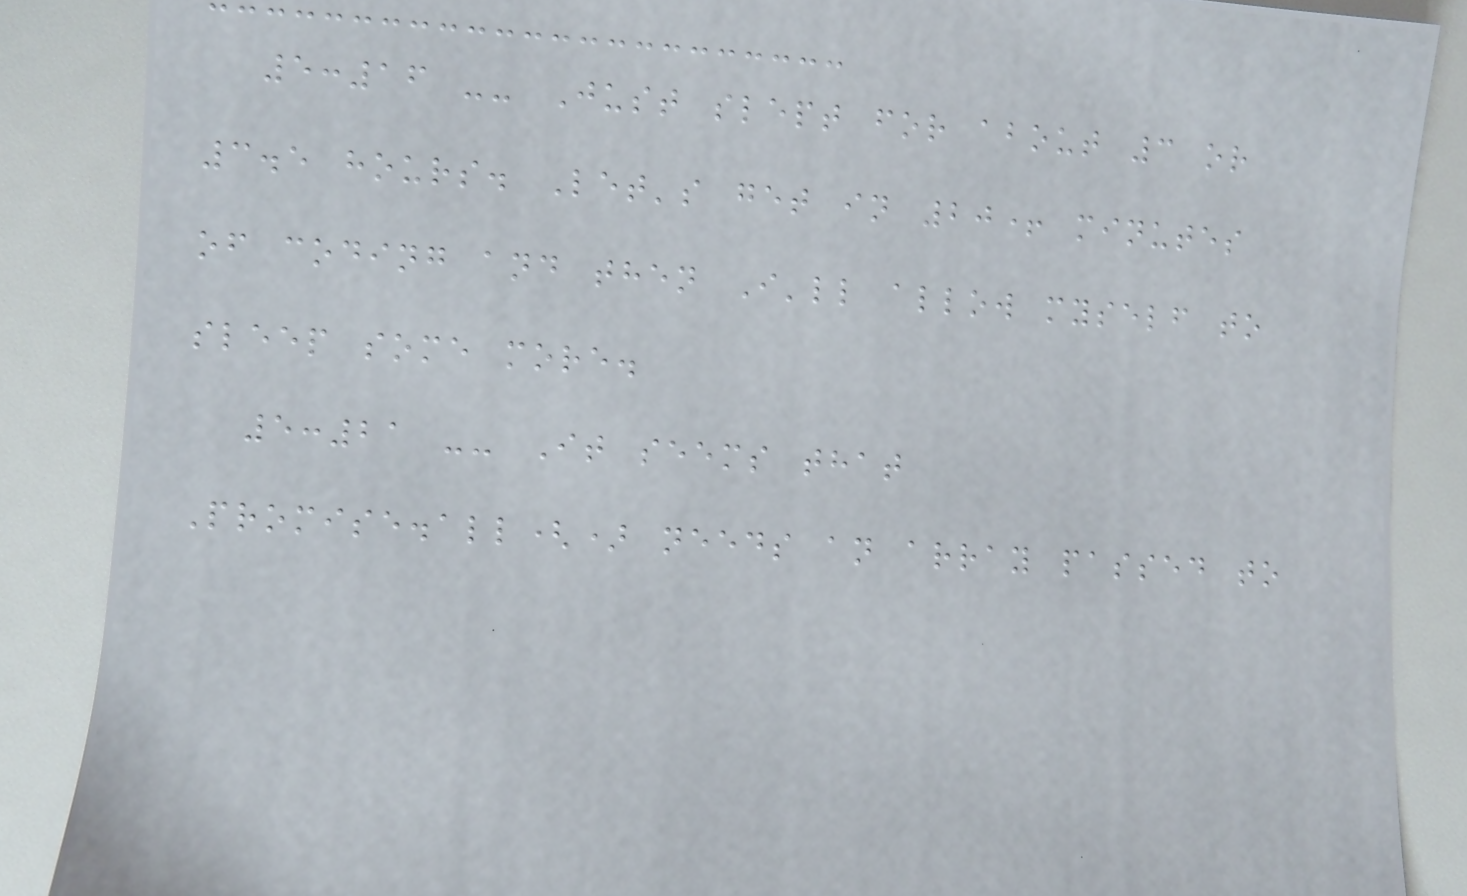5:16 -- Just slept for about 3 or
3.5 hours. Let's get in 20+ minutes
of coding and then I'll allow myself to
sleep some more.
5:21 -- It seems that
Promise.all() needs an array passed to
